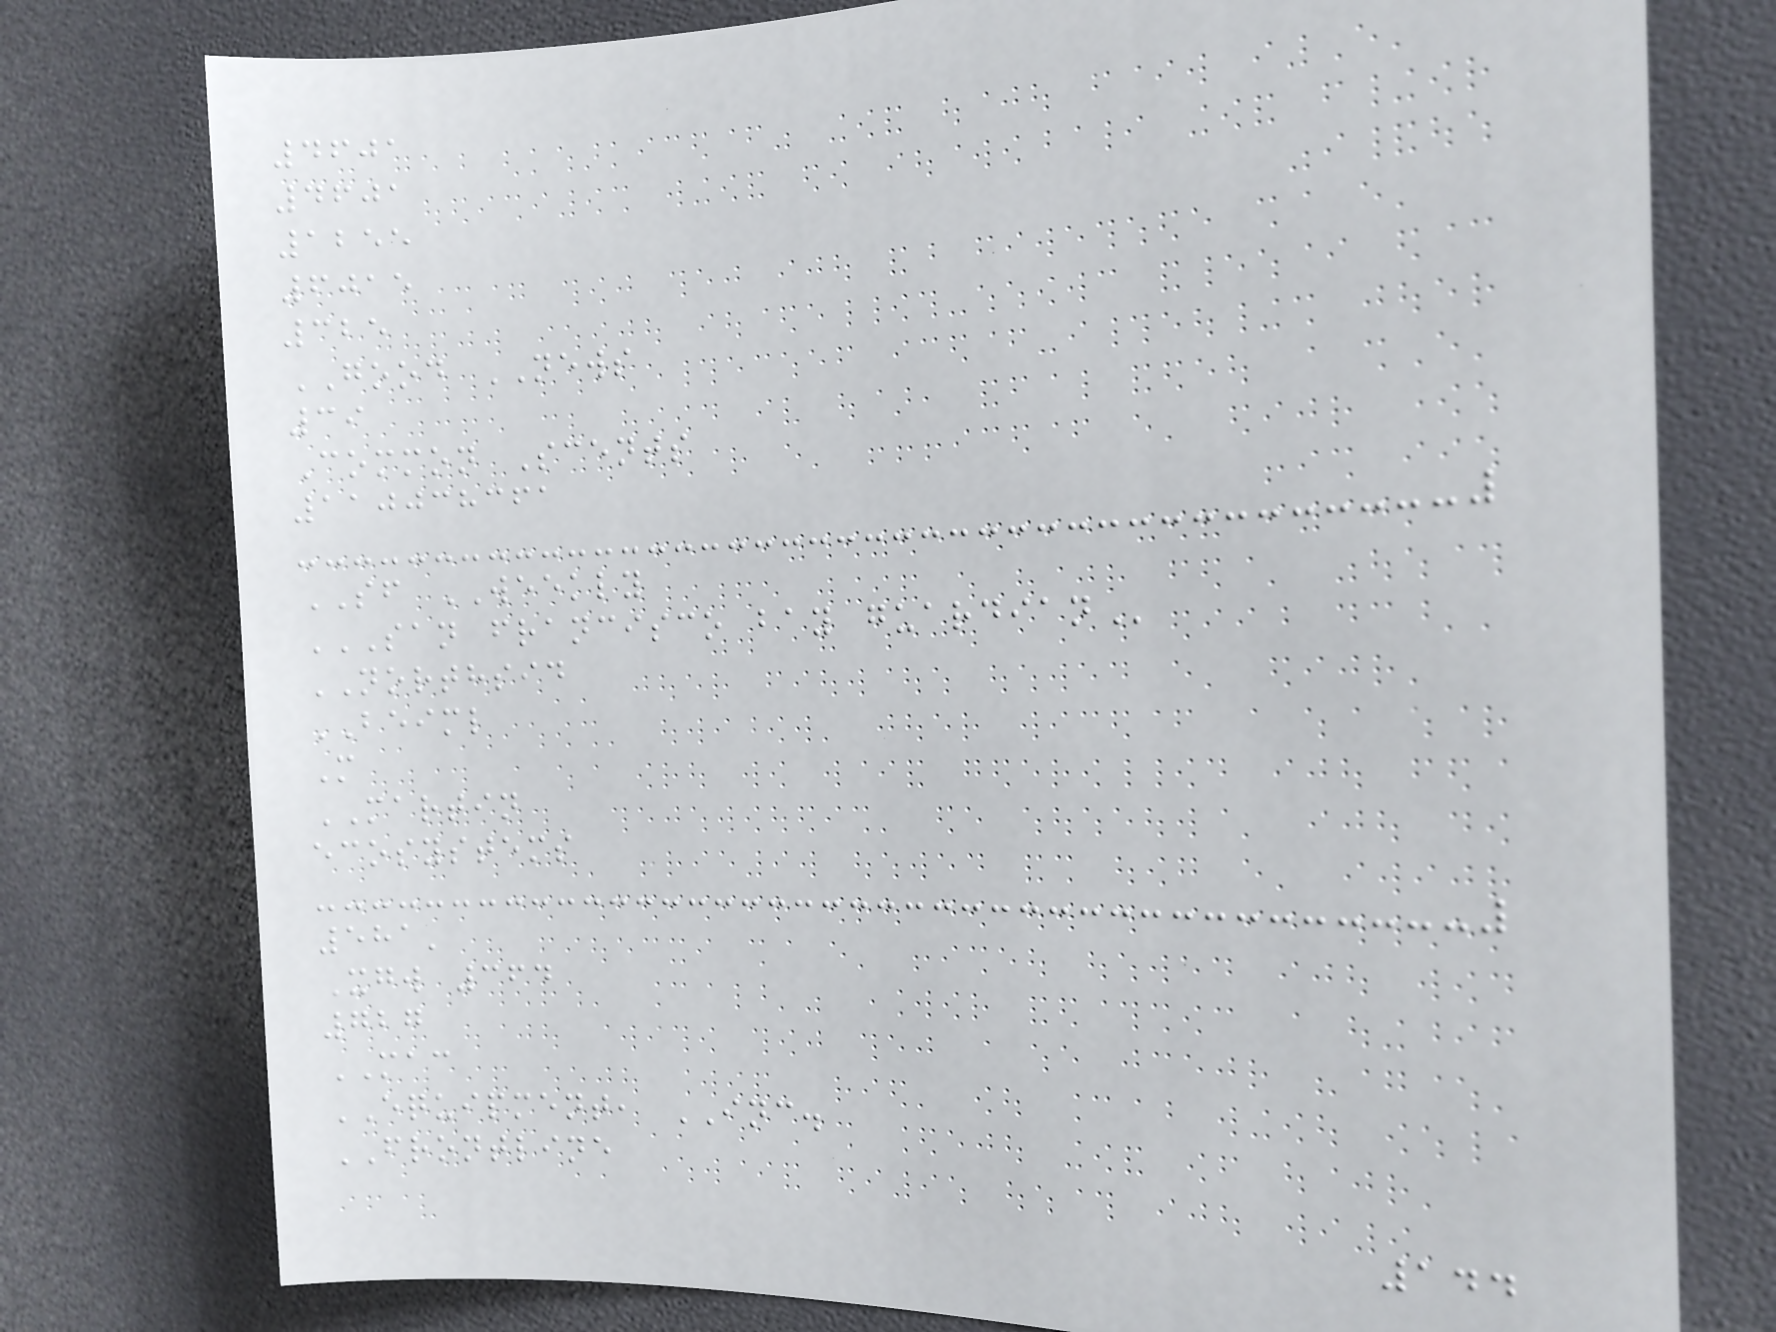4601
4601
1255
6015
325
GOOD NEWS
39
Common Scents
110038361
SF WEEKLY
SAN FRANCISCO BAY GUARDIAN
NORTHSID
BEIML
M
MARTIN
ecosystems
581'
Xgw 364
727
MAC
EQUIPMENT, INC.
FRONTLINE
144
